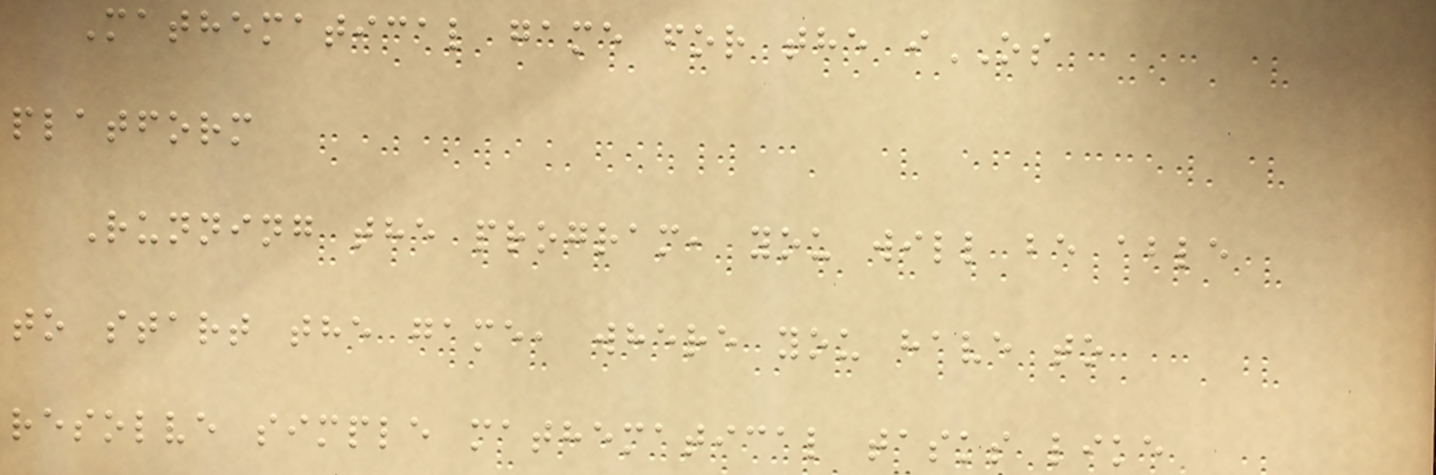Mathematical game for the iOS
platform
Running the program, you will be able
to start the game, where you have to
resolve simple mathematical tasks like
